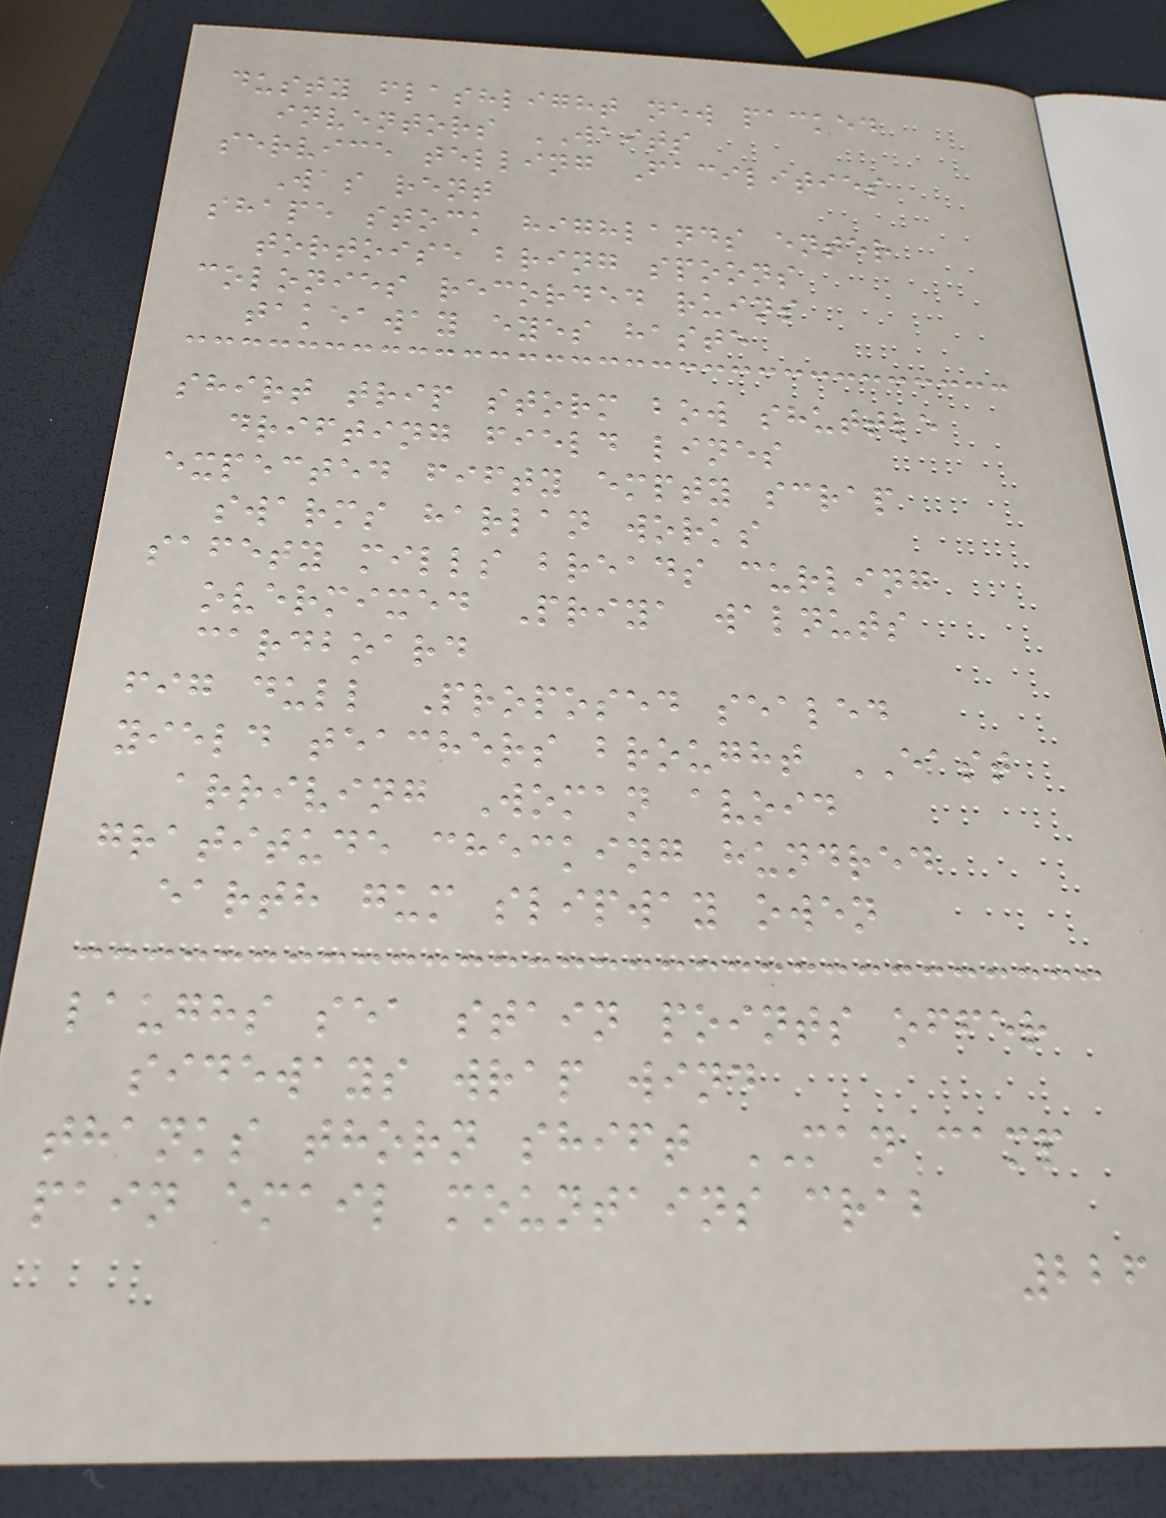dusty flashlight new packed
inventors WAITS
service telling Facilities
Was rent
shape stock highlands enter
tortoise bring spoons
colonies recorded ruins
takeaway eyes haste
shirt trip storm bow shuttle
drifting field lines
expected fifty empty scrap
swarms harlan works
safety mills breads curling
overmixed Priya walnuts
cardboard
fig dull Proposed sealed
yield teachers brought EAST
arriving Woman avoid
gratitude checking hundred
earth gum slipway owen
laughs sea stain points offer
sideways wrap wind
thanks thorn shift MAN camp
pain email mountains crab
226
